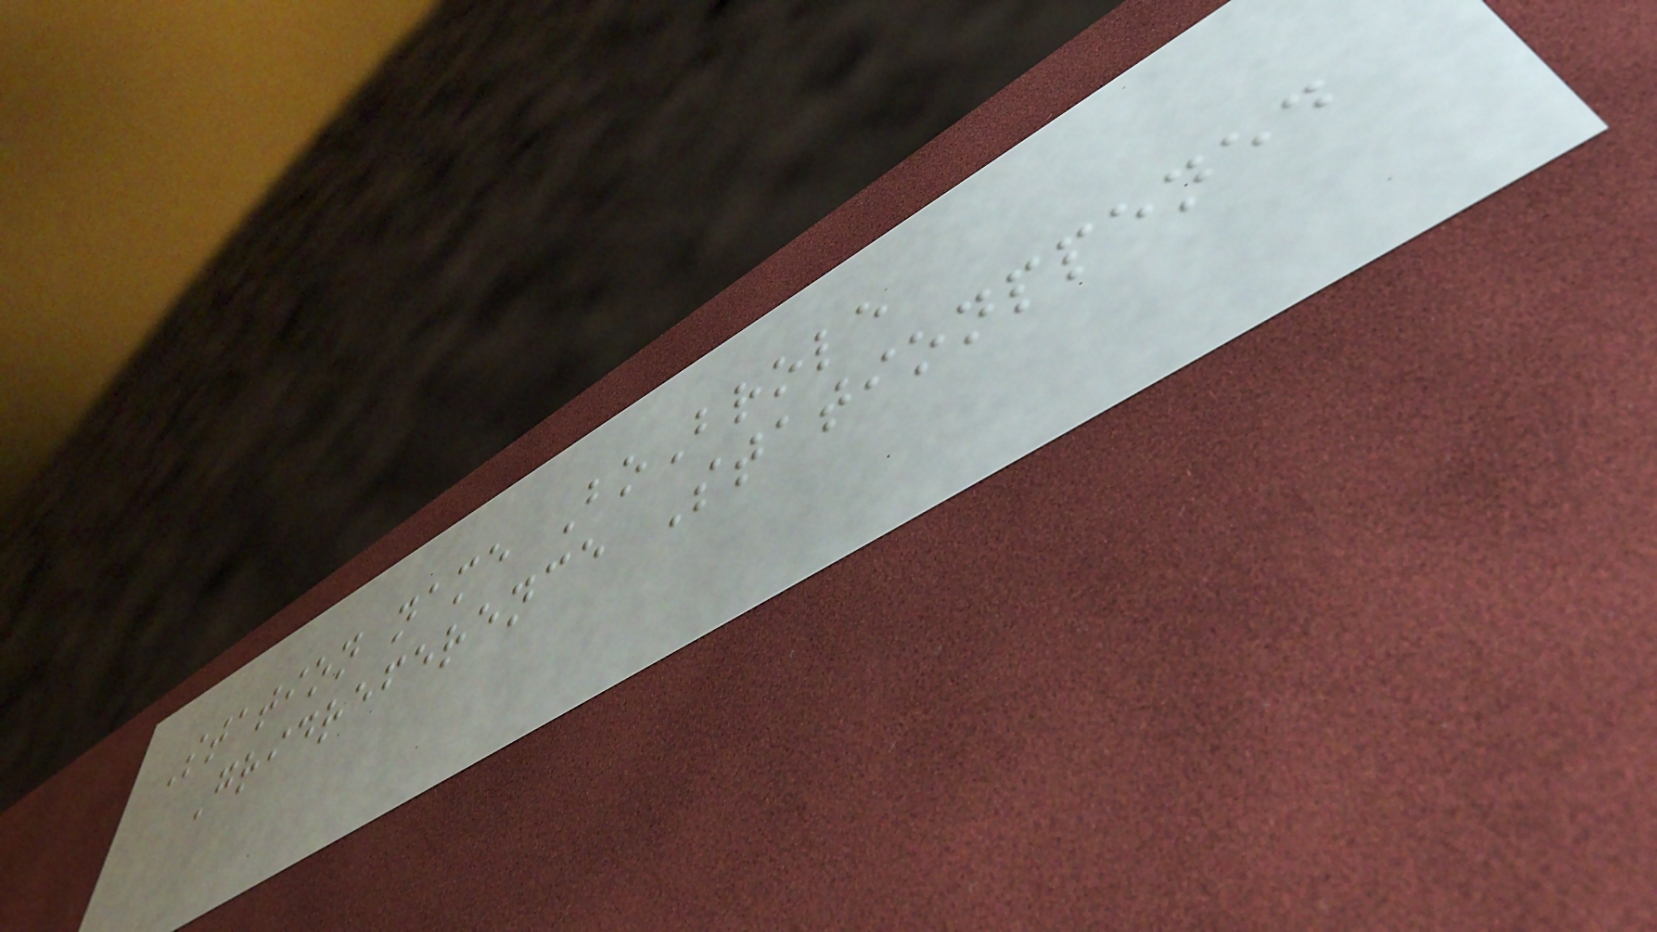Station name BoBrole
Gridreference Stationppened
